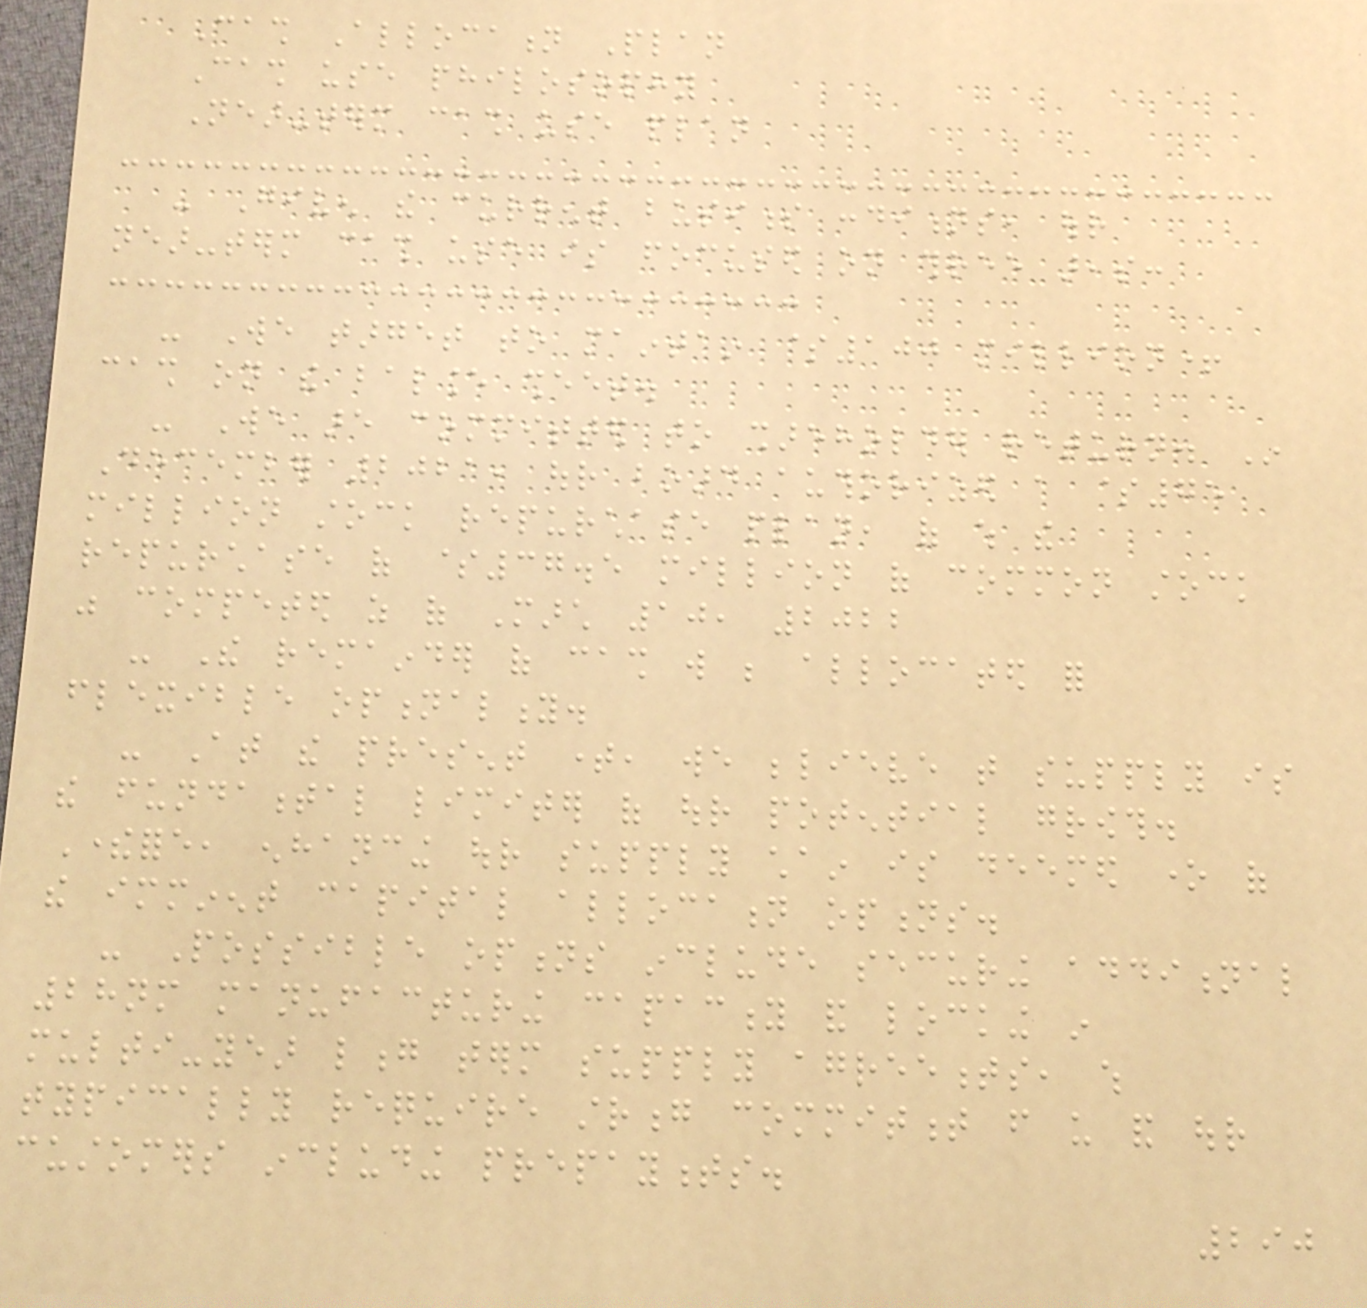Cash Allocation Plan
Cash use philosophy
Near-term cash use plan
- Given the current business conditions, our
near-term cash use is focused on three areas:
- We target to maintain $100 million+
cash on the balance sheet.
- We are committed to shareholder return. In
December 2021, our board authorized a $75
million stock repurchase plan, of which the
repurchase of $37.5 million of common stock
was competed as of March 10, 2022
- The remainder of cash will be allocated for
flexible optionality.
- At the present time, we believe that supply is
the fundamental limiter of our potential growth.
Therefore, enhancing our supply chain is deemed one of
the imminent capital allocation options.
- Possible options include securing additional
28nm manufacturing capacity and locking in
multi-year long term supply agreements, which
typically require strong commitment from us and our
customers including prepayments.
290
